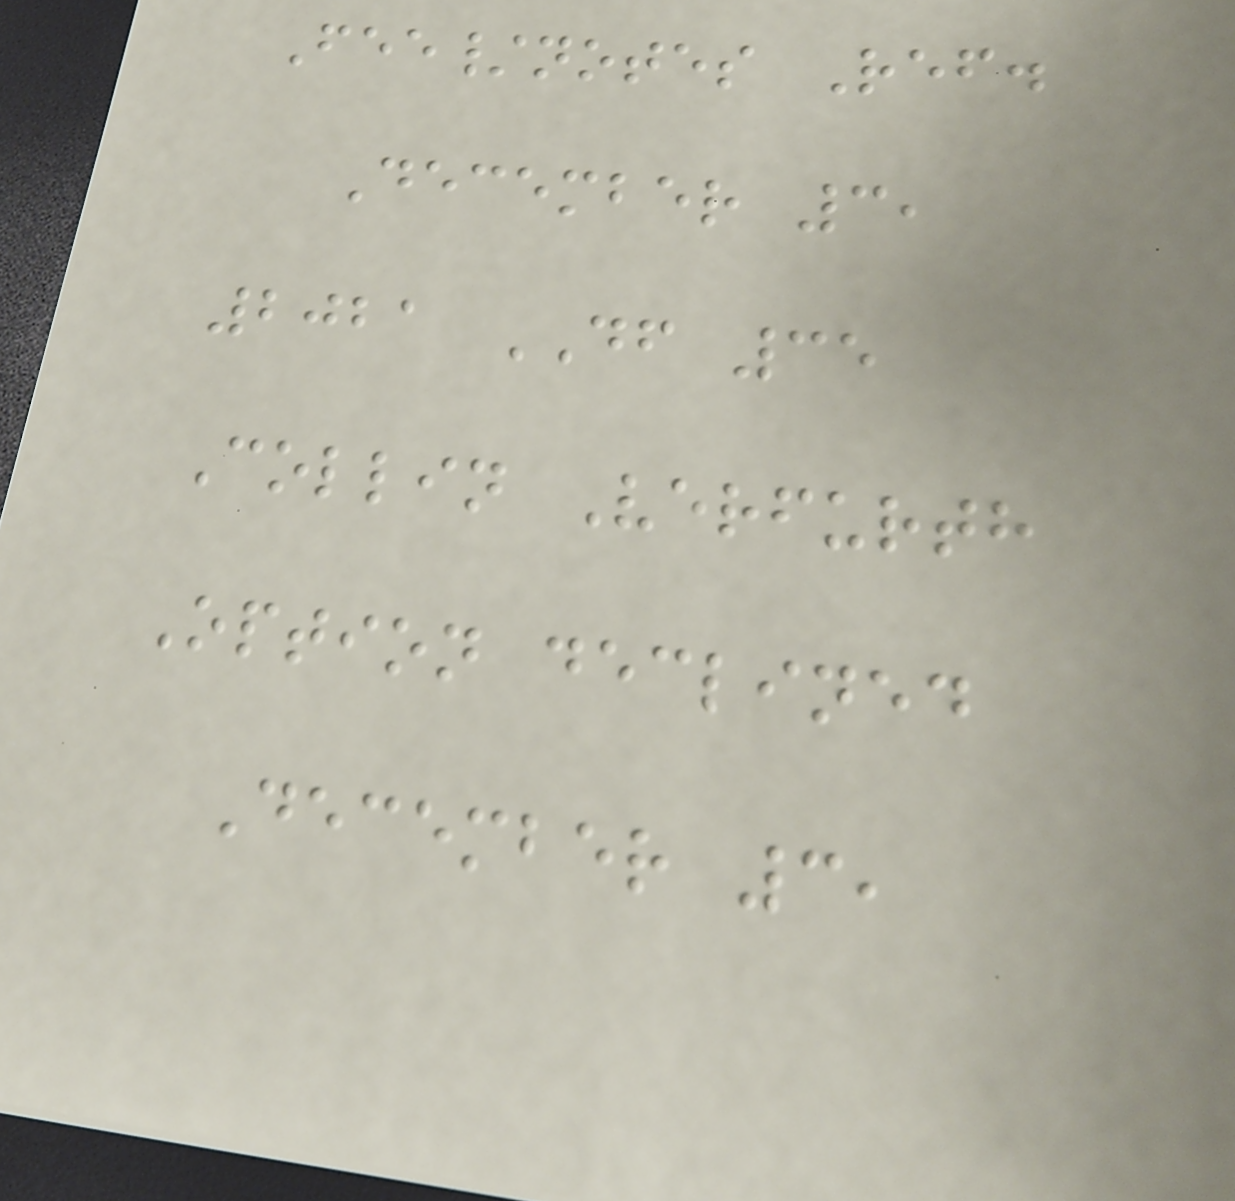Fee/notes Ref.
December 3,
2021 DF 35
Collin Verfurth
Option declined
December 3,
